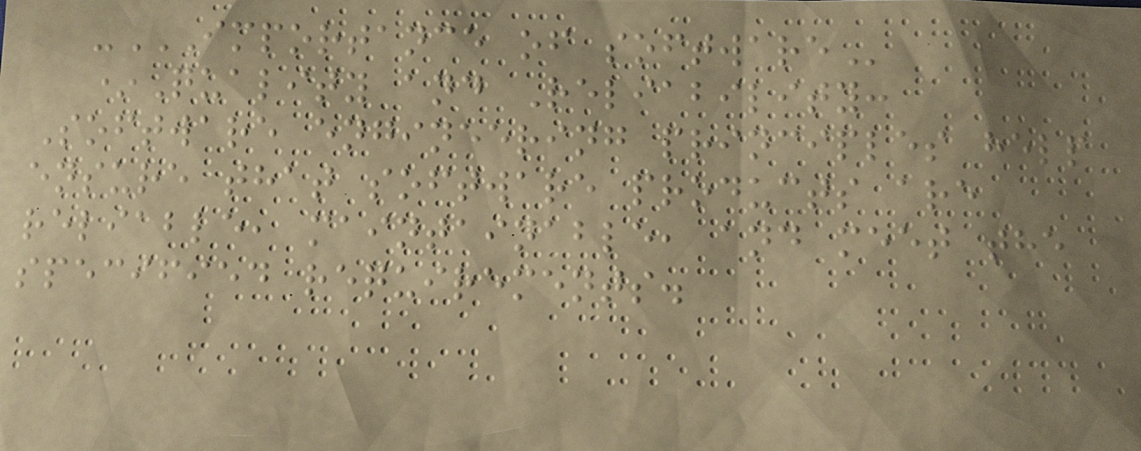-IMPORTANCE OF SOFTWARE
*Quality and Reliability:
Software engineering principles help
ensure that software products are
reliable, maintainable, and meet the
specified requirements.
